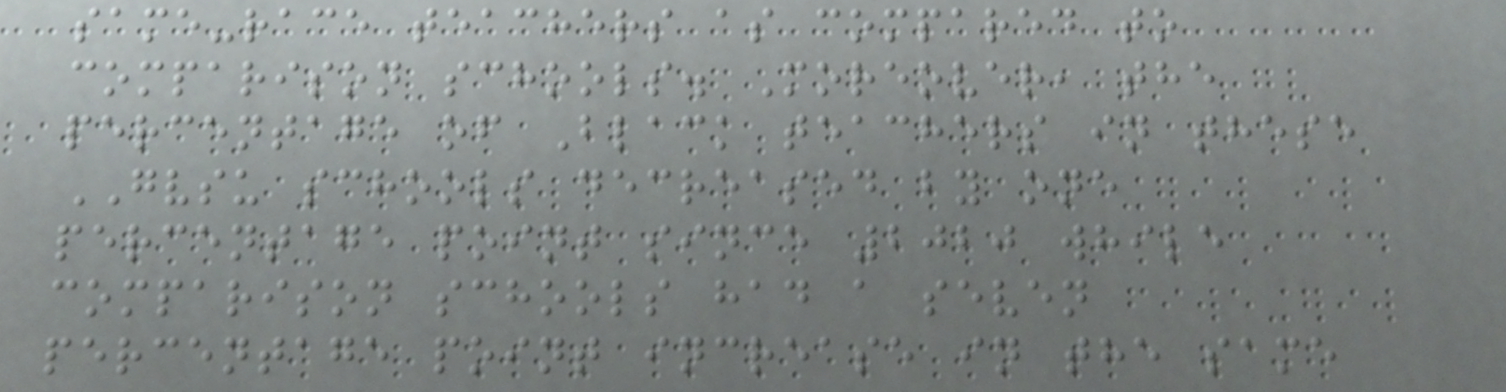same-race teachers as compared to
comparison schools. Moreover, the
percentage of Black teachers in these
GVSU schools decreased by one
percentage point since 2020 while
comparison schools had a seven
percentage point increase in the same
